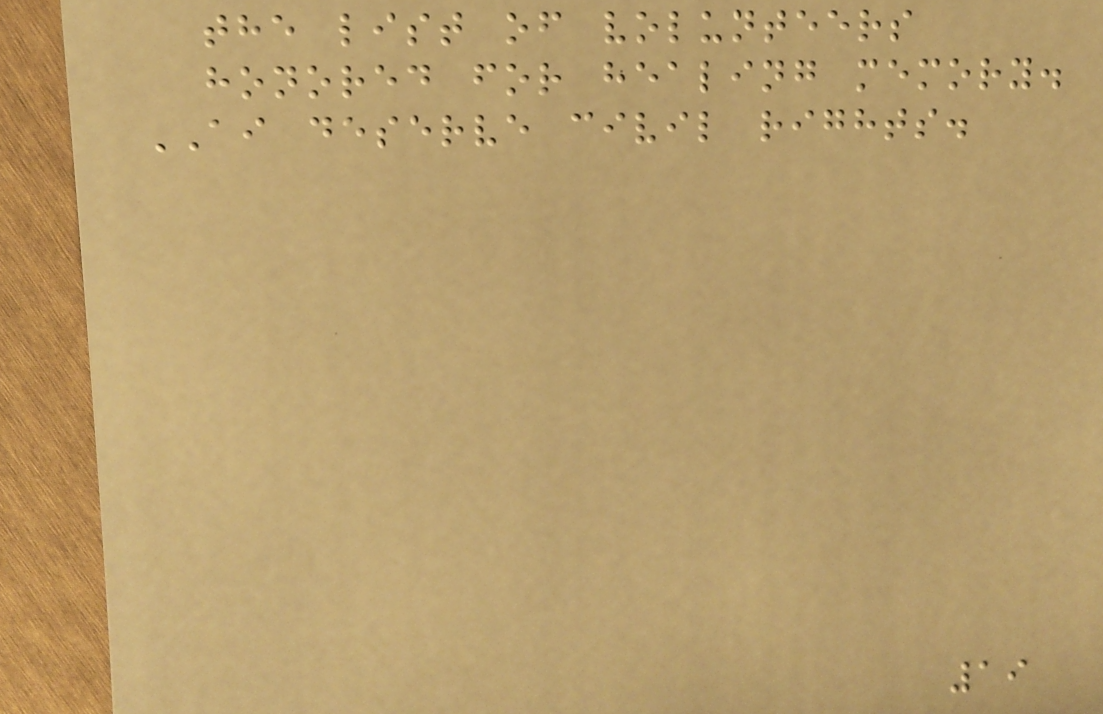the list of volunteers
honored for healing memory.
AI deserve civil rights.
19
